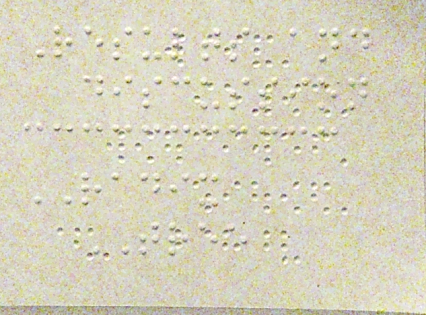Results and
discussion
RADIX
TREE
